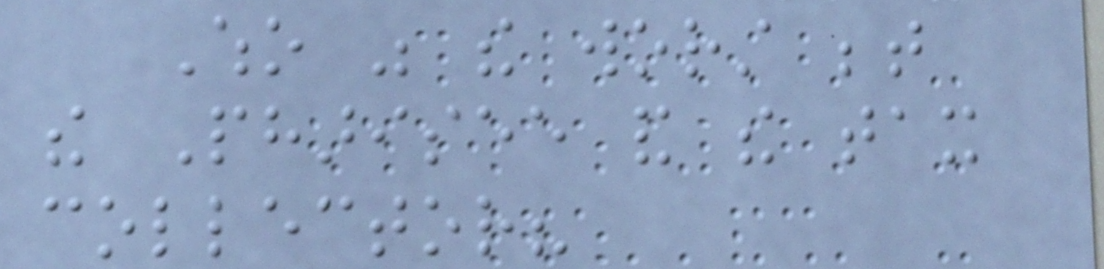Who was the worst between
the Pharisee and the tax
collector?
